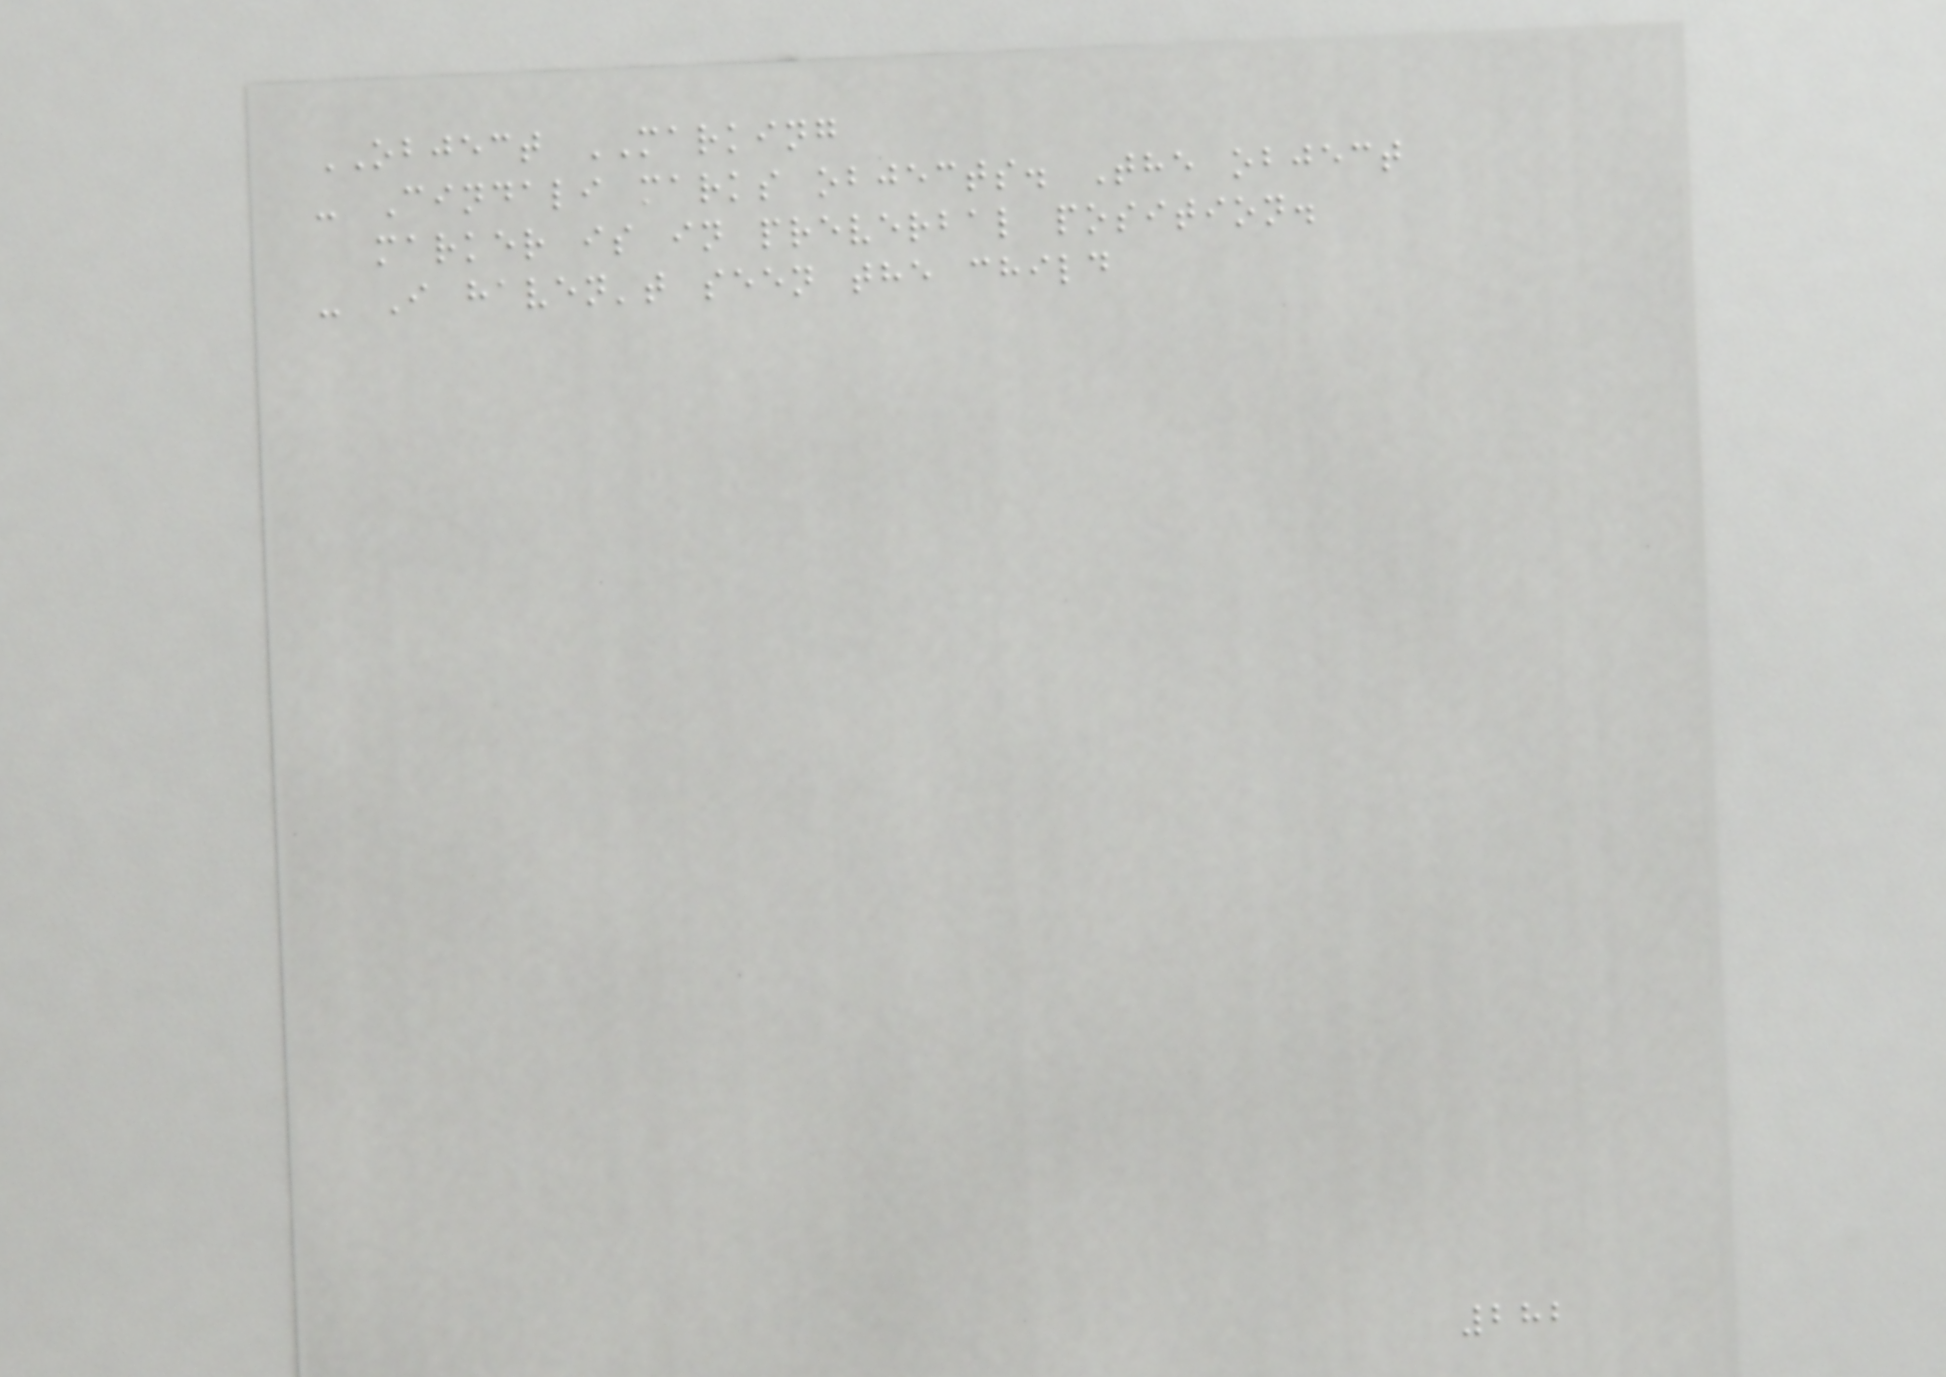OBJECT MARKING
- Cindali marks objects. The object
marker is in preverbal position.
- I haven't seen the child
282
